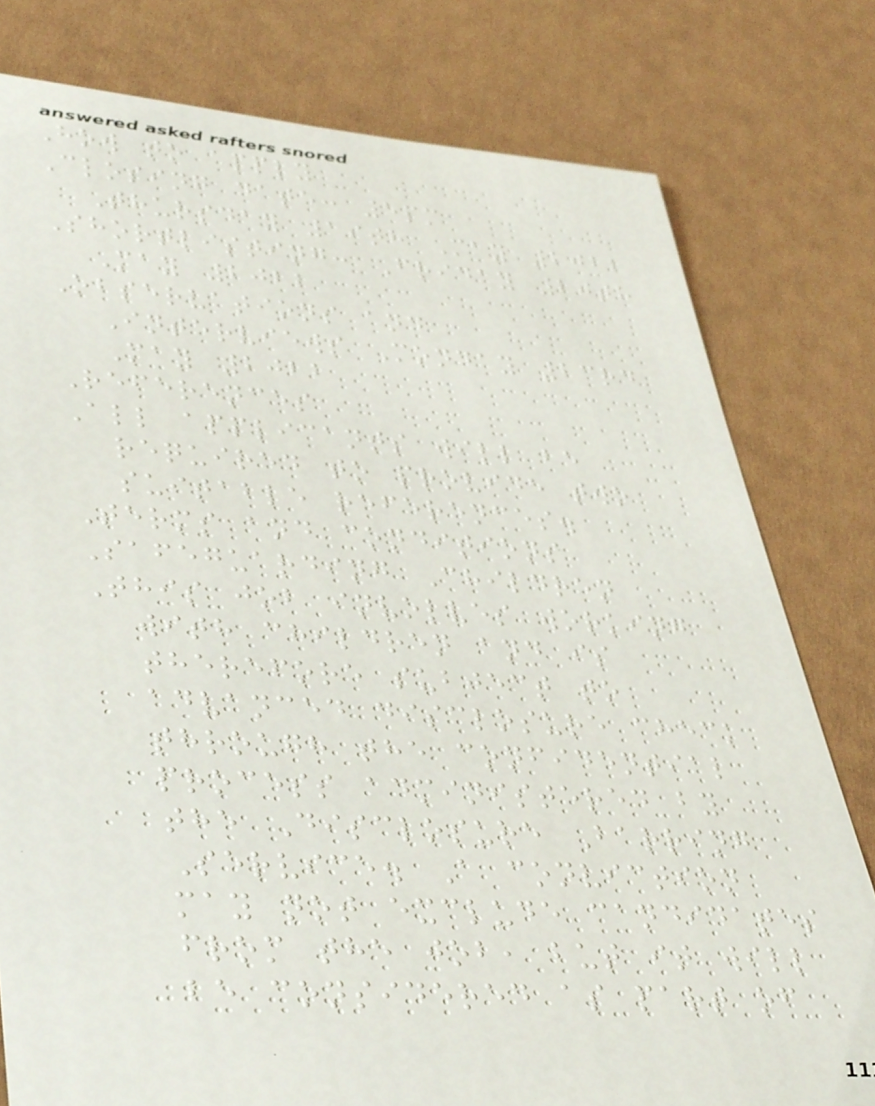How to apply
Closing date: 5pm
Thursday 19th May 2022
Shortlisting: Friday 20th
May 2022
Observations and
Interviews Monday 23rd
May 2022
References
All applicants will be
required to provide two
suitable references.
Terms and conditions
Safeguarding Children
This job involves working
with children and is
therefore subject to
advanced disclosure check
through the confidential
process administered by
the Disclosure Barring
Service. A conviction
may not exclude candidates
from the job, but it will
be considered as part of
